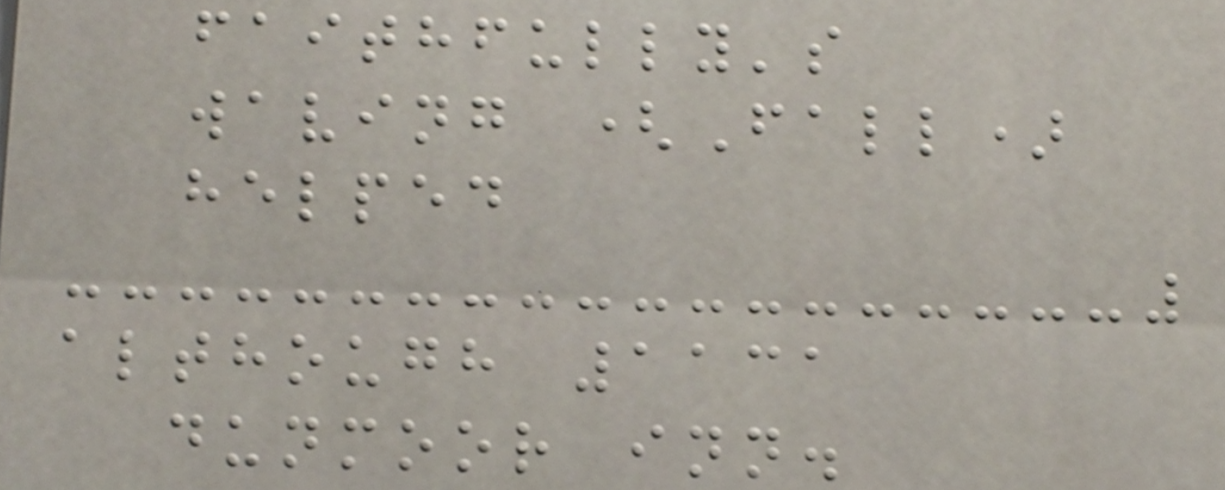faithfully's
waving (Fall)
helped
although 1131
dunmoor inn.
